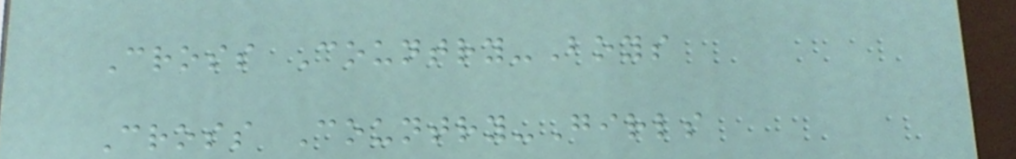Cross Country-Boys
Cross Country-Girls
